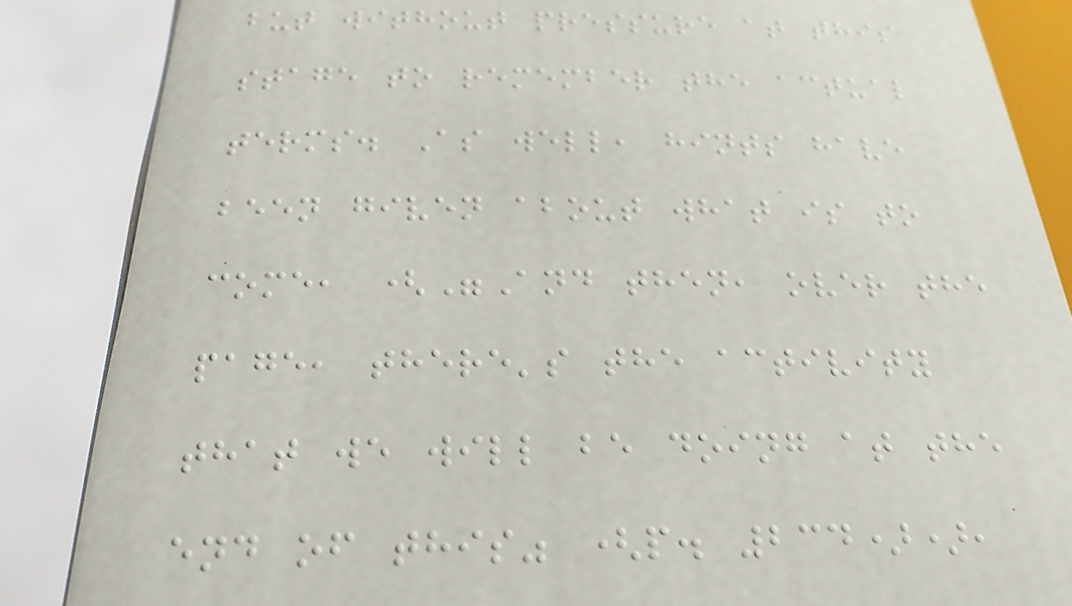but without pressure at this
stage to remember the actual
terms. As well, hints have
been given about what is to
come, ("And then, over the
page, there's the activity
that we will be doing at the
end of this" (p. 234)),
